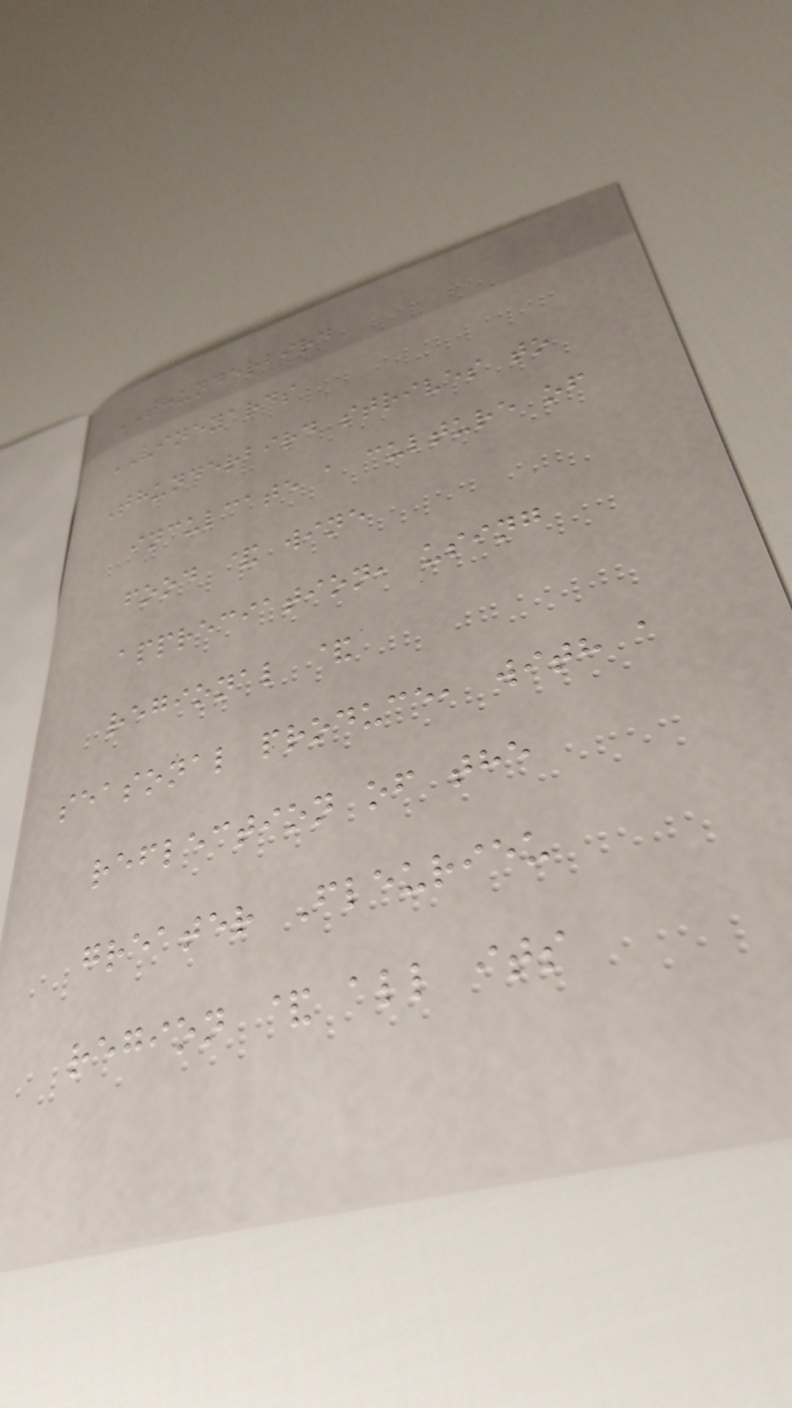THUNDERBIRD
VINEYARDS
Thunderbird strives to
inculcate a culture of
food & wine
appreciation, using
regional &
seasonal produce, with a
reflection of the
greater Fleurieu
region & all its
